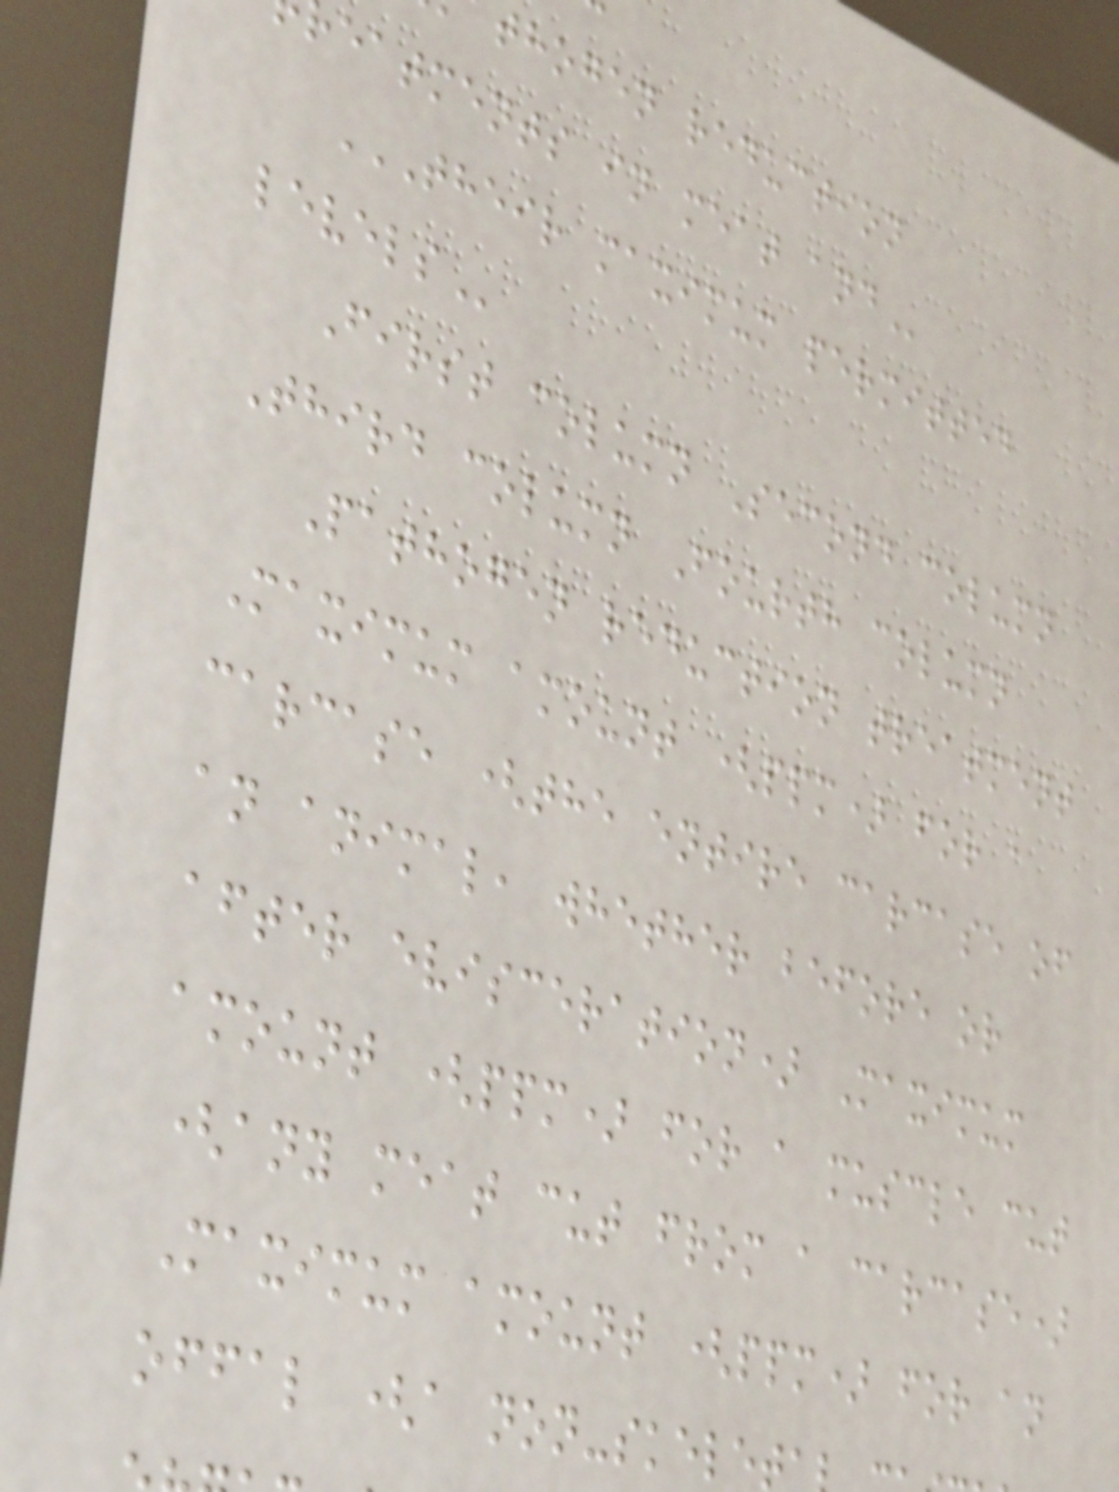thogen reduction
eatments in meat
THEIR MAXIMUM PERMITTED
First column Second column
Third column Fourth column
Pathogen reduction treatment
Maximum amount (ppm) for a
carcase (the entire carcase of
an animal, whether before or
after evisceration) Maximum
amount (ppm) for a muscle cut
(any meat cut from a carcase)
Maximum amount (ppm) for an
offal (a non-skelet
